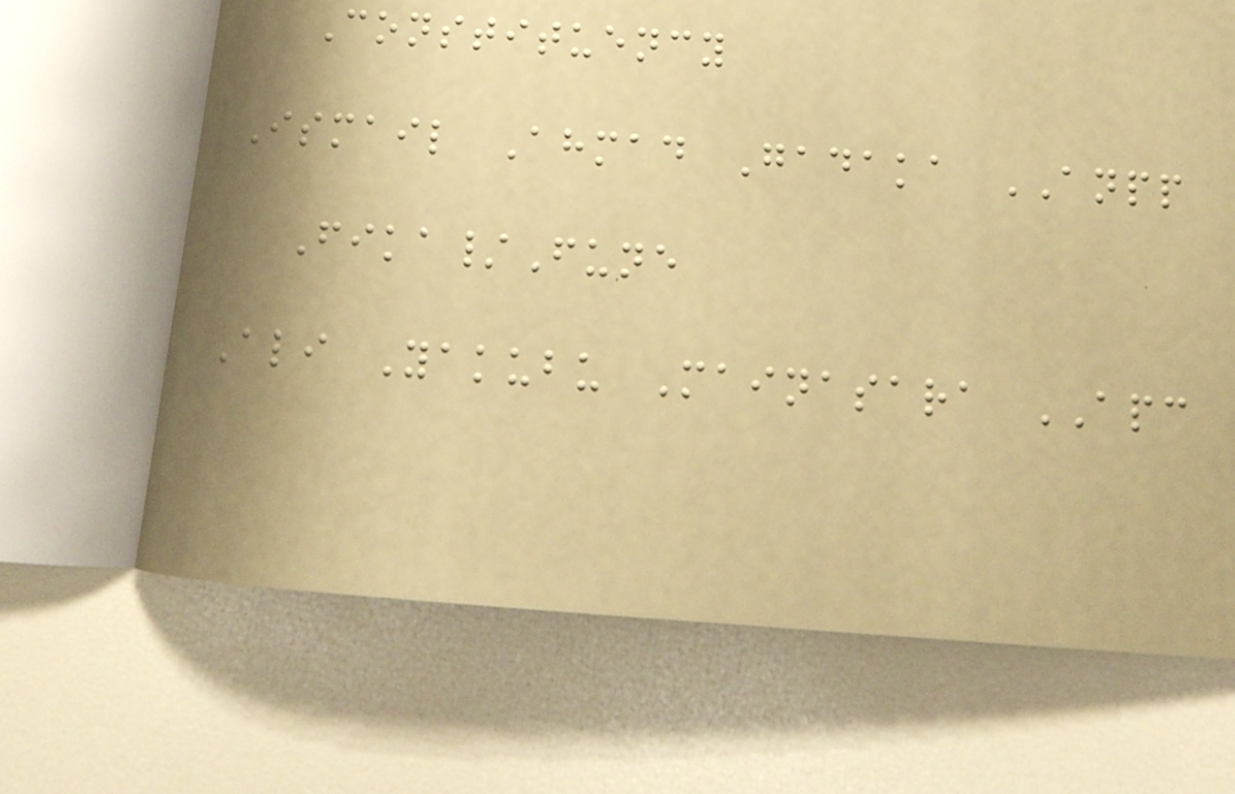Constituency
Ismail Ahmad Gadaka ANPP
Fika/Fune
Ali Yakubu Mainasara APC
